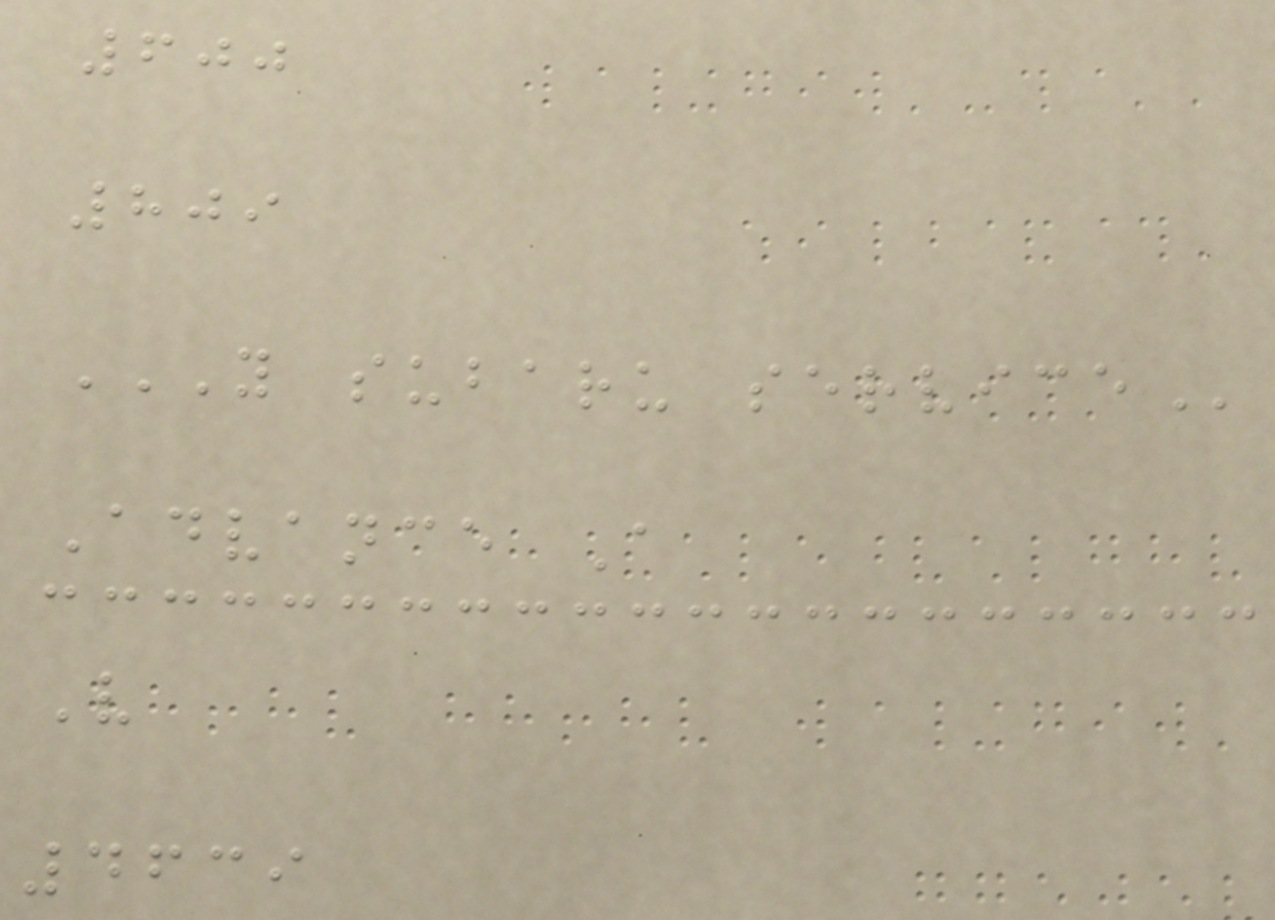600
809
Y SUBARU SERVICE
Advance A
V
4639
